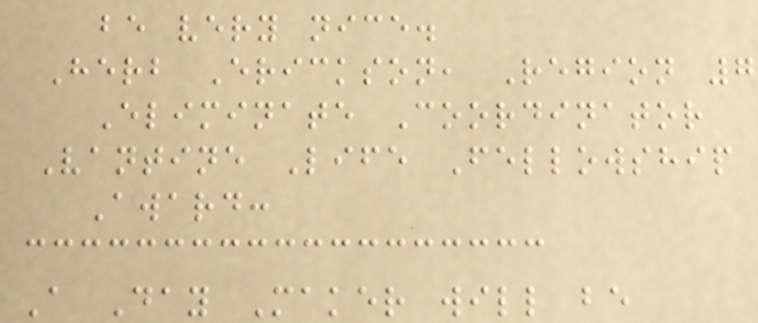be very nice.
Herb Erickson, Region 7
Eliminate Coordinator
Vantine Life Fellowship
Award:
A Day Maker will be
